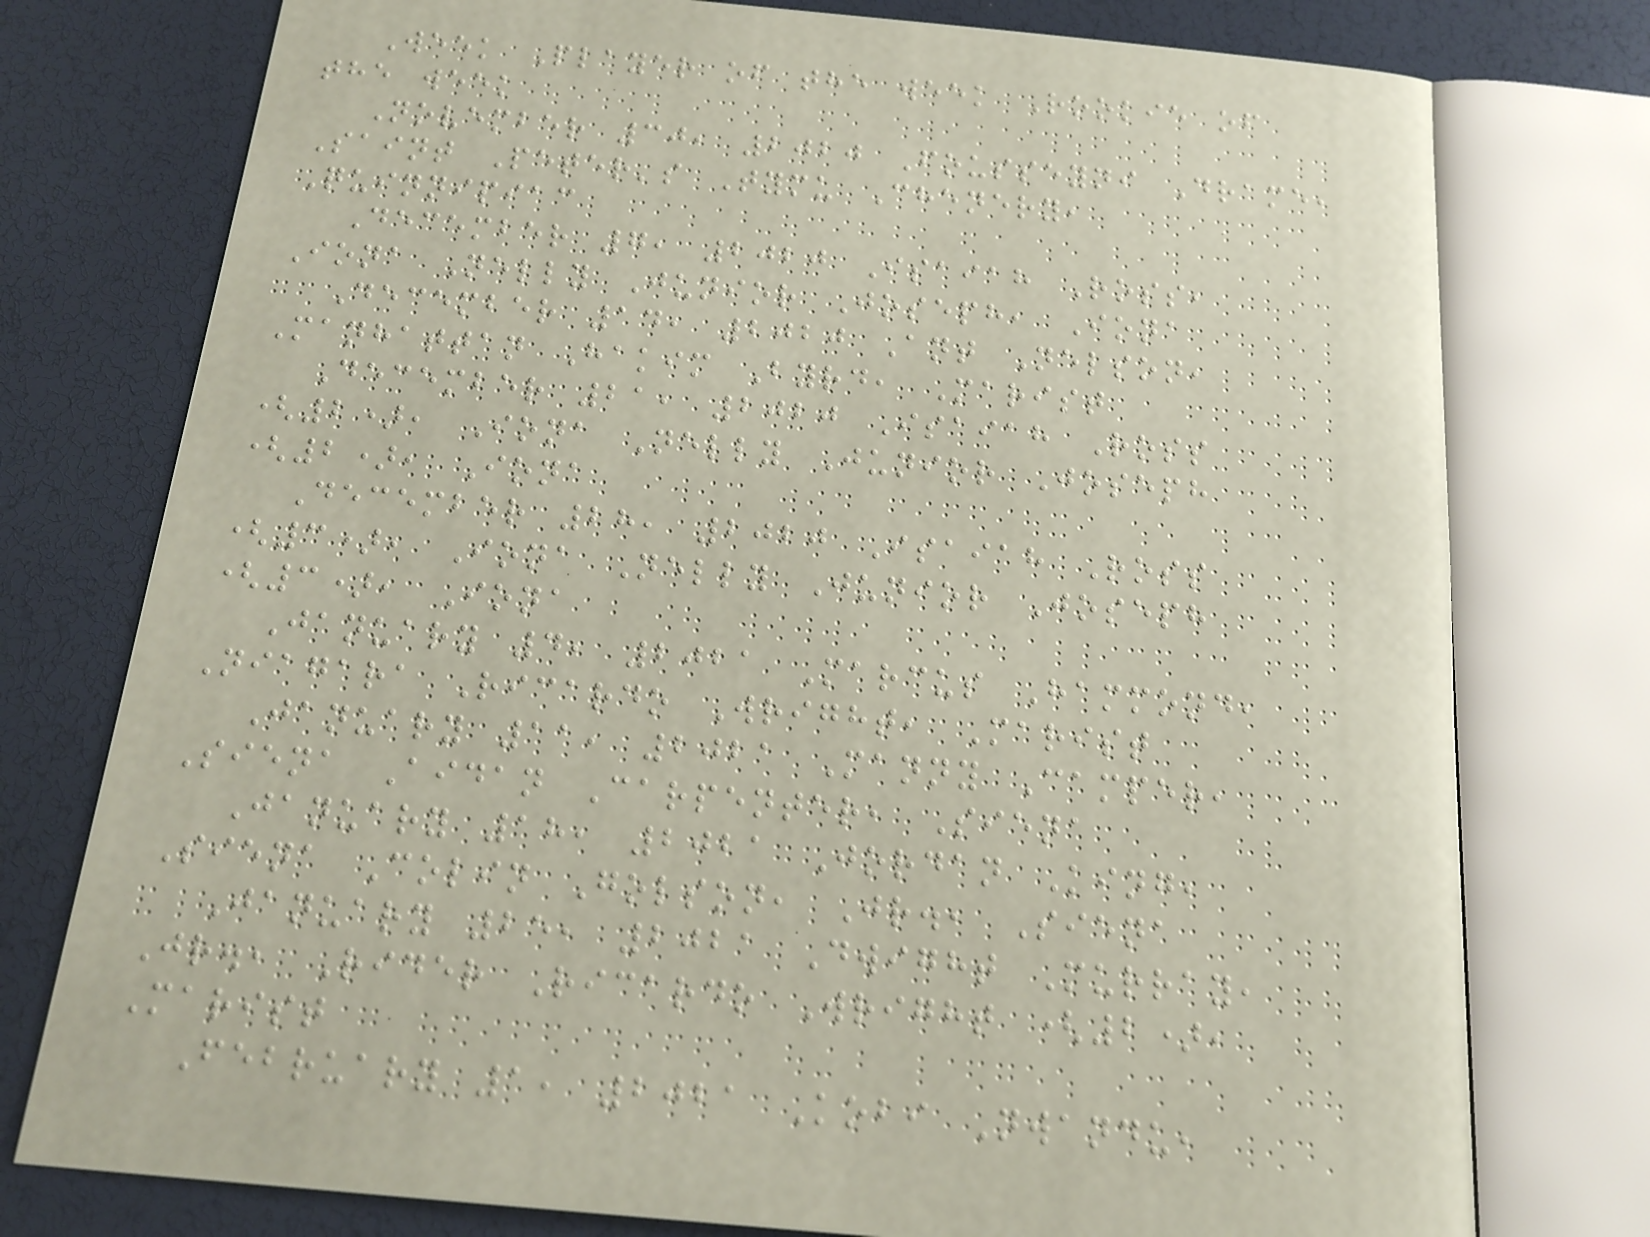Week Player of the week Rookie of
the week
November 30, 2020 Fousseyni Drame,
Saint Peter's Tymu Chenery,
Quinnipiac
December 7, 2020 Isaiah Ross,
Iona Nelly Junior Joseph, Iona
December 14, 2020 Ant Nelson,
Manhattan Hakim Byrd, Marist
December 21, 2020 Isaiah Ross
(2), Iona Nelly Junior Joseph
(2), Iona
December 28, 2020 Isaiah Ross
(3), Iona Nelly Junior Joseph
(3), Iona
January 4, 2021 Marcus Hammond,
Niagara Ricardo Wright, Marist
January 11, 2021 Manny Camper,
Siena Aidan Carpenter, Siena
January 18, 2021 Jordan King,
Siena Colin Golson, Jr., Siena
January 25, 2021 Dwight Murray,
Jr., Rider Ricardo Wright (2),
Marist
February 1, 2021 Kobi Nwandu,
